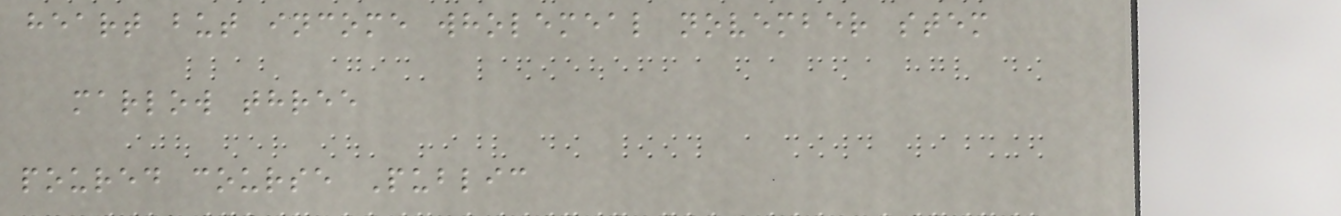heart but income wholemeal november stem
marlow three
poured course Public
